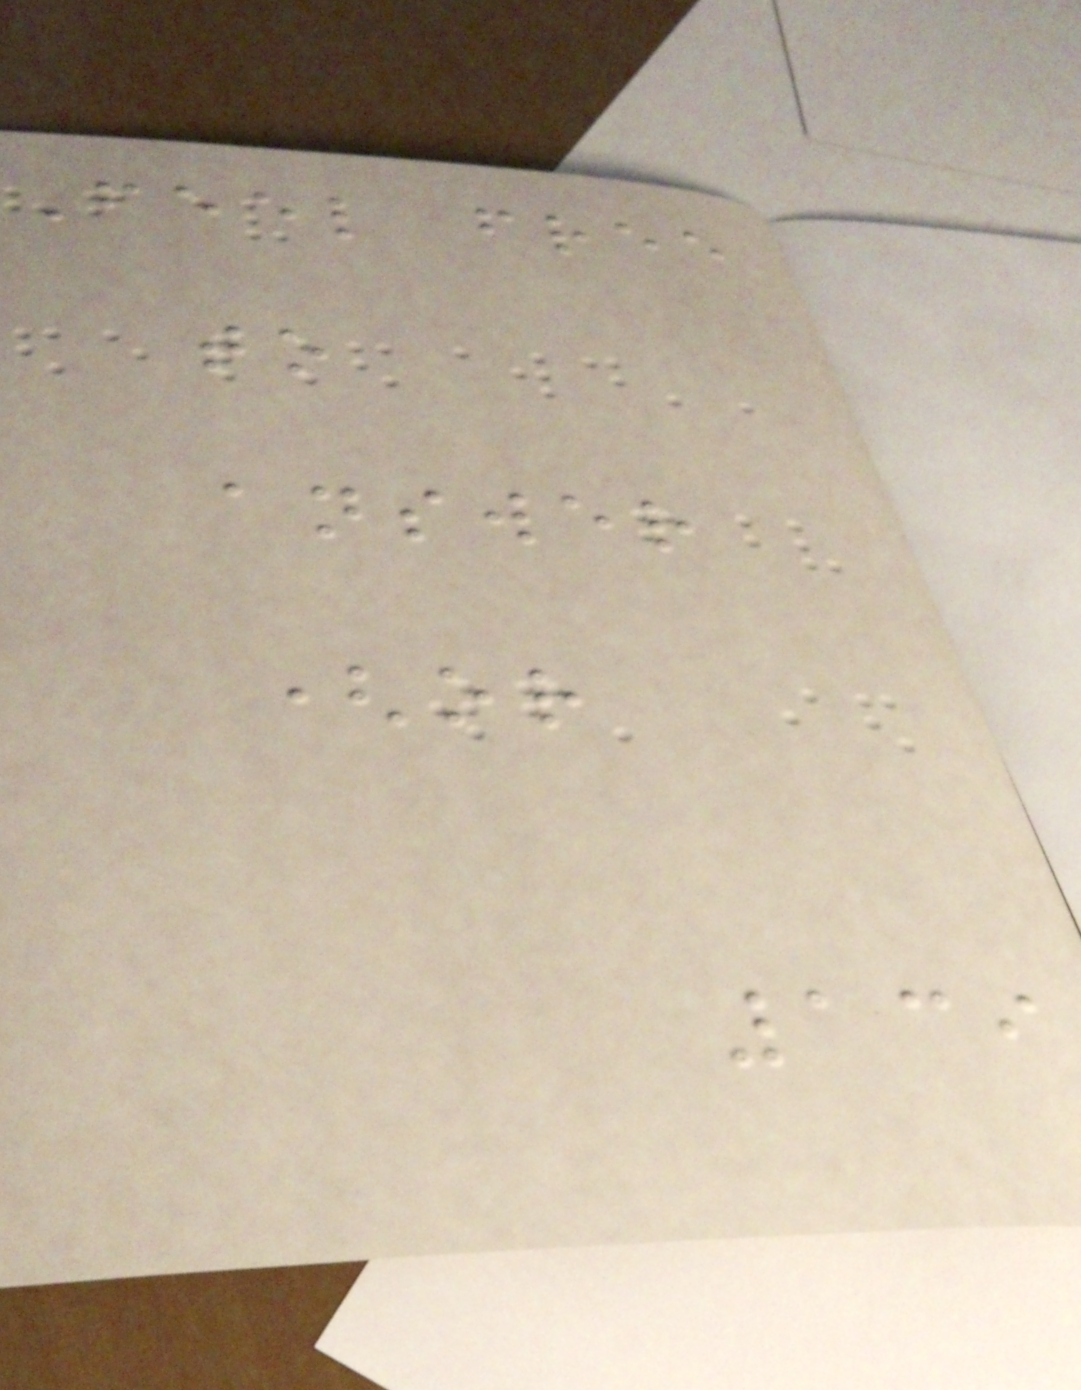Feel free
to
answer
(or
139
